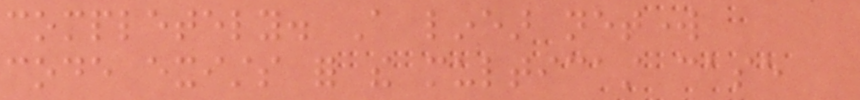completely. A linear network
code exists for the multicast case
